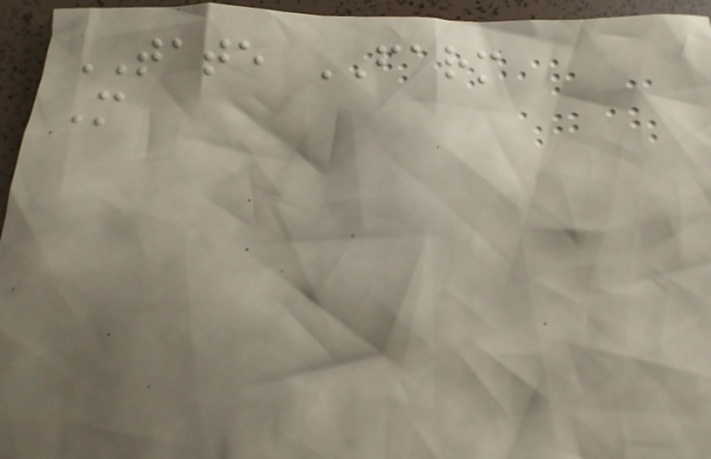TATE FARM
M
